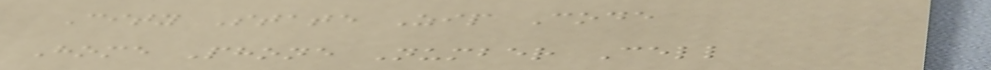City State Zip Code
Home Phone Number Cell
